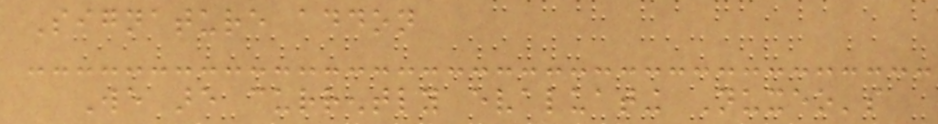Signature addon
We are currently evaluating Nuxeo's
